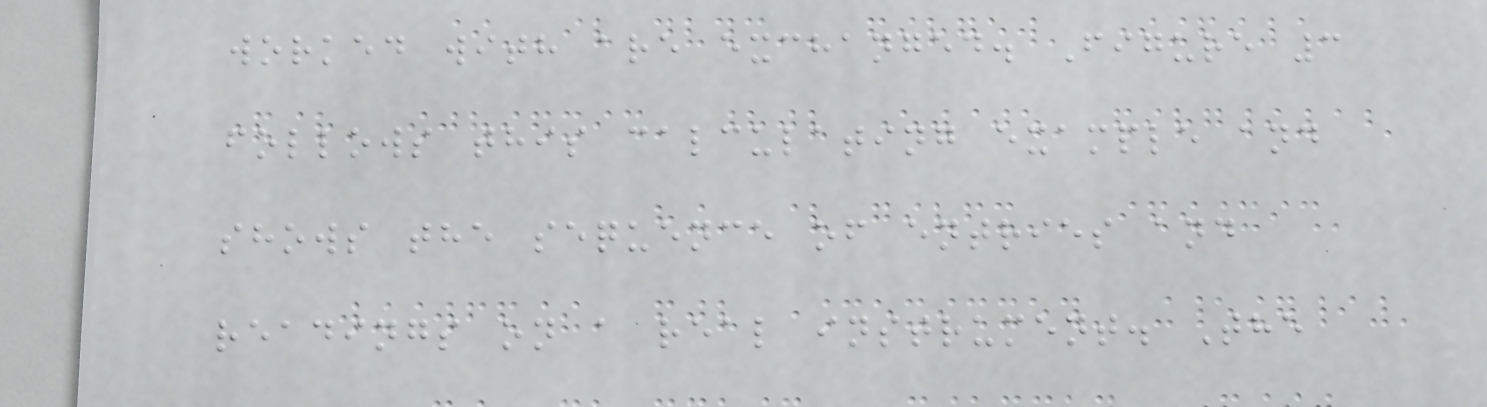worked with are exchanged. Figure 3
follows this calculating example and
shows the sequence of entries and
readings on a real instrument. The
